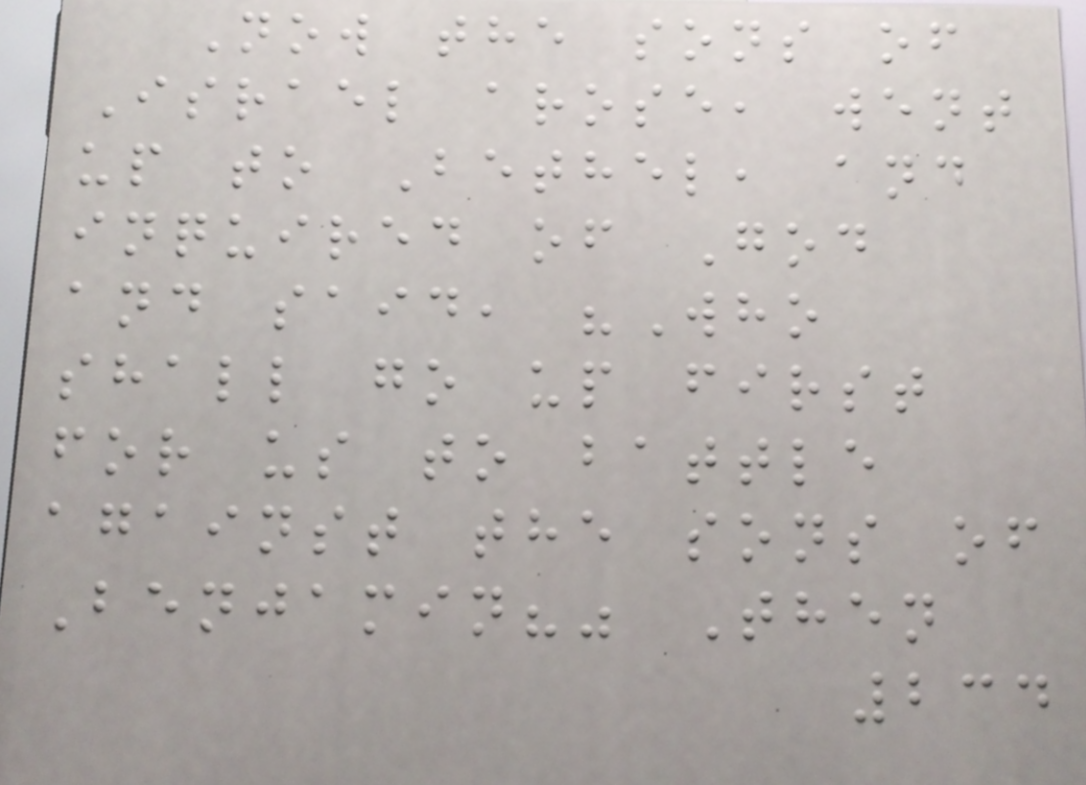Now the sons of
Israel arose, went
up to Bethel, and
inquired of God
and said, "Who
shall go up first
for us to battle
against the sons of
Benjamin?" Then
234
